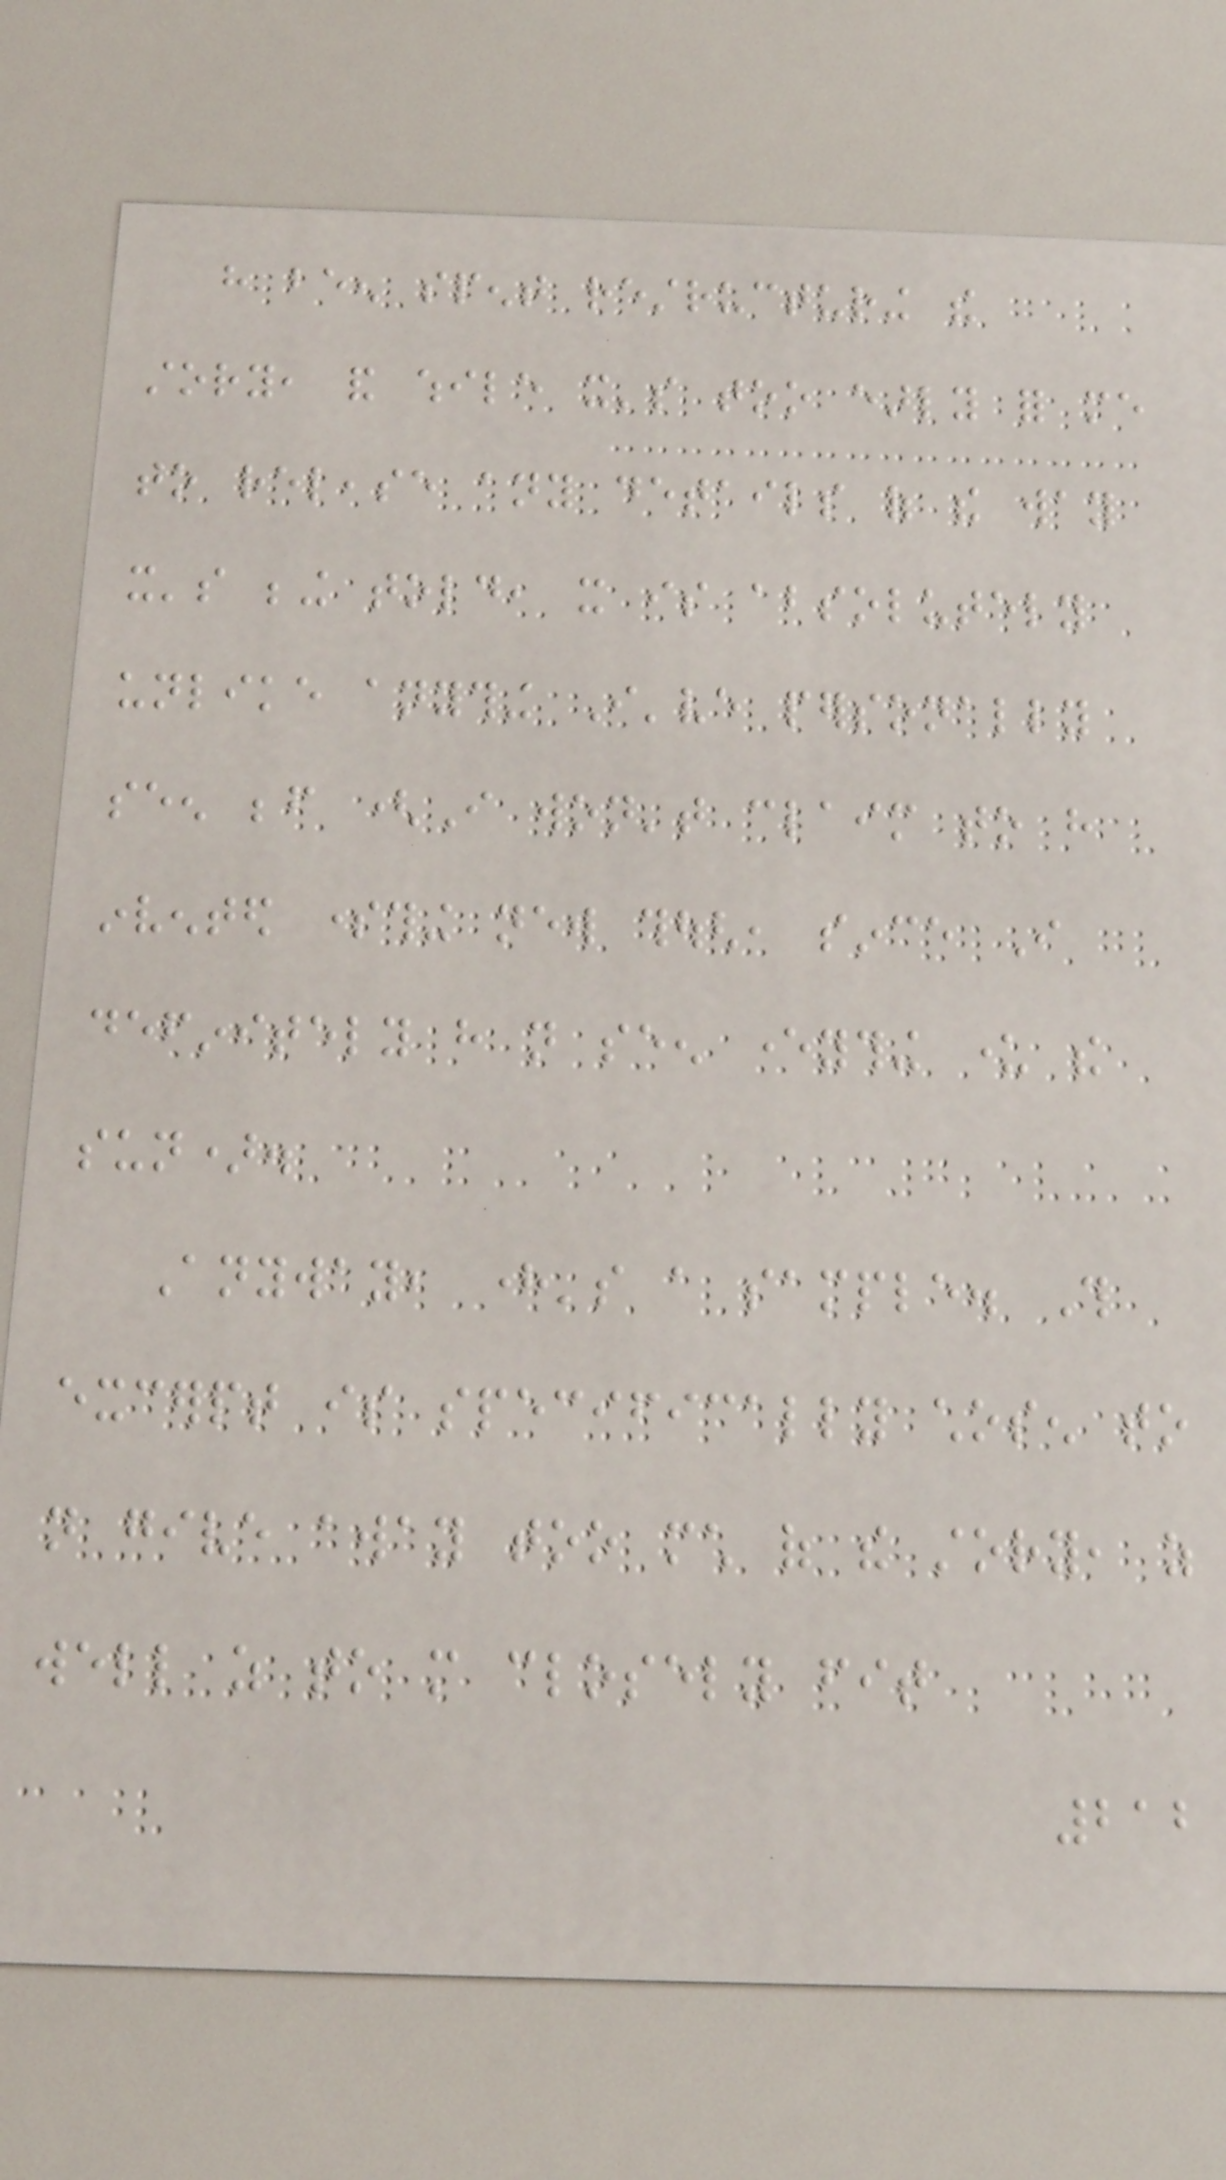have been spent restructuring the
story, and while it's too early for me
to release any details of the way
it's being told, it is absolutely
unlike anything I've personally
seen before (I won't claim to have
invented something new though, since I
definitely have not seen everything under the
sun).
Anyway, here's a sample. This
excerpt is specifically chosen to
not give away too much of the story, as
well as to more closely fit
212
